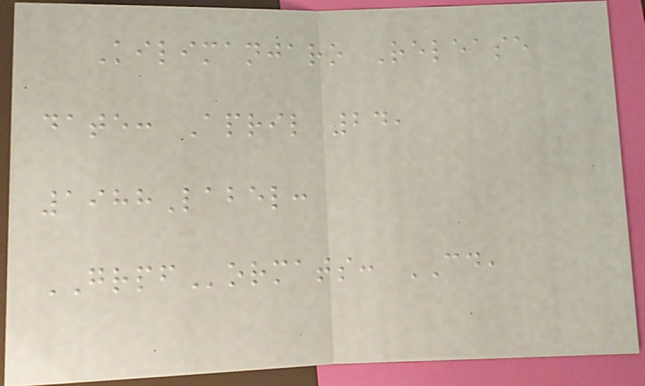Kilimanjaro Release
date: April 24,
1988Label:
GRPFormats: CD,
